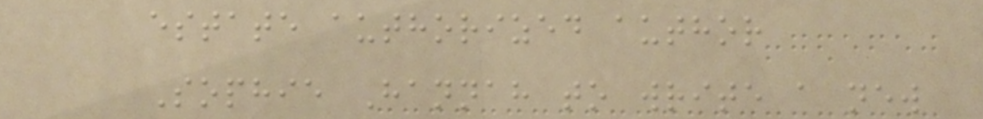estate authorized author
Sophie Hannah to write a new
